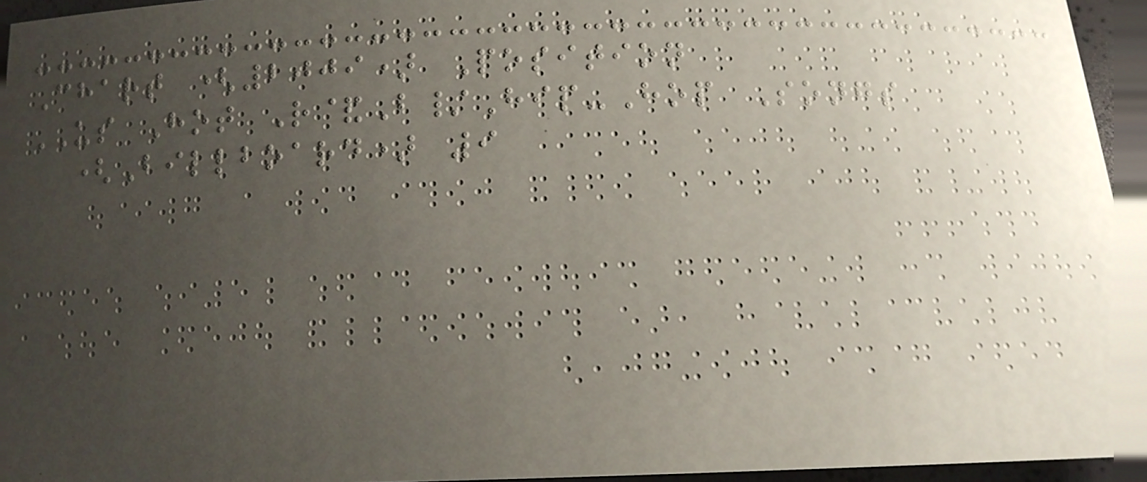Chart (2009) Position
US Hot R&B/Hip-Hop Songs
(Billboard) 9
